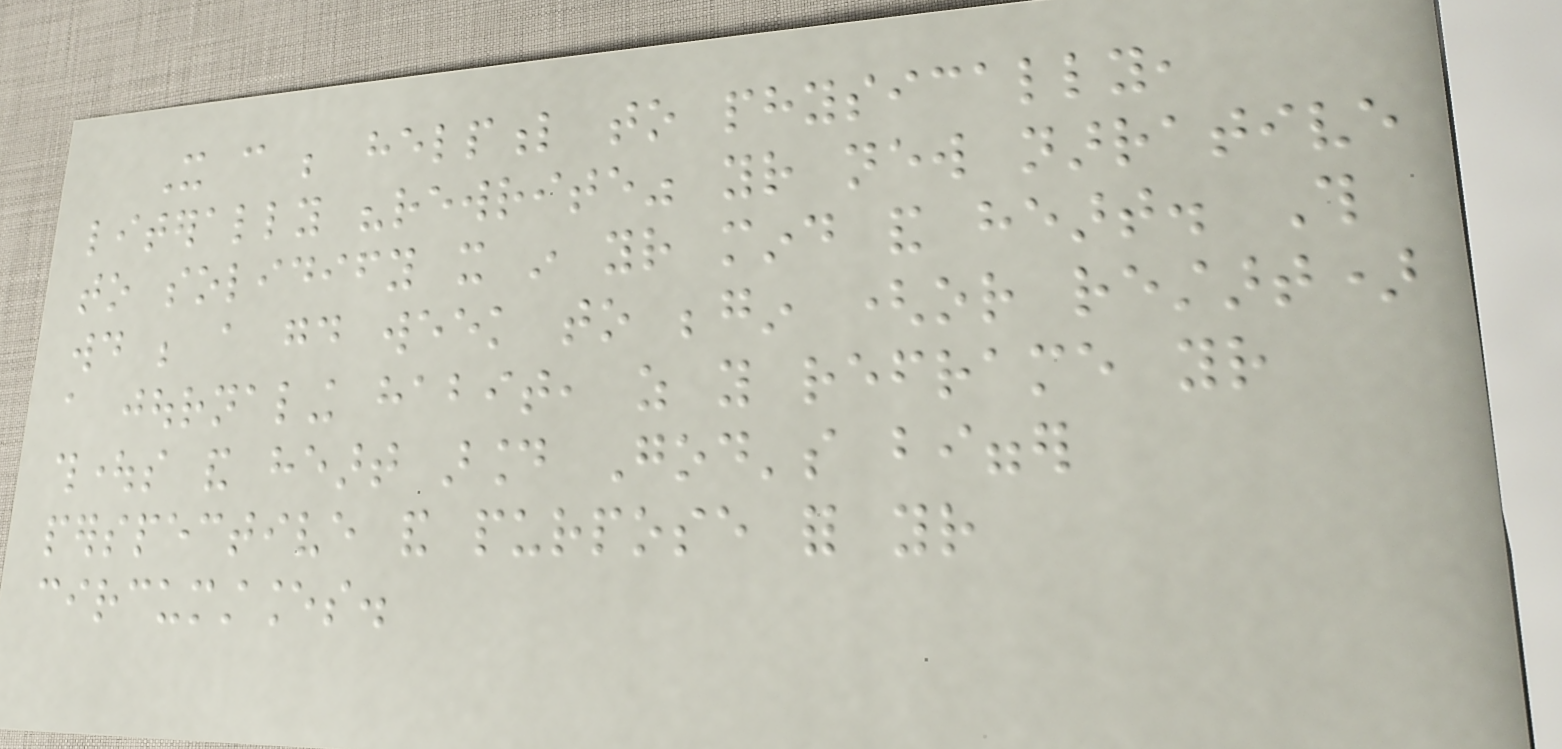It can be helpful to physically,
literally "rewrite" your new narrative
to solidify it in your mind and heart. This
would be a good week to begin (or restart)
a journaling habit, as you reframe your
thoughts and heart around God's bigger
perspective and purpose for your
circumstances.
